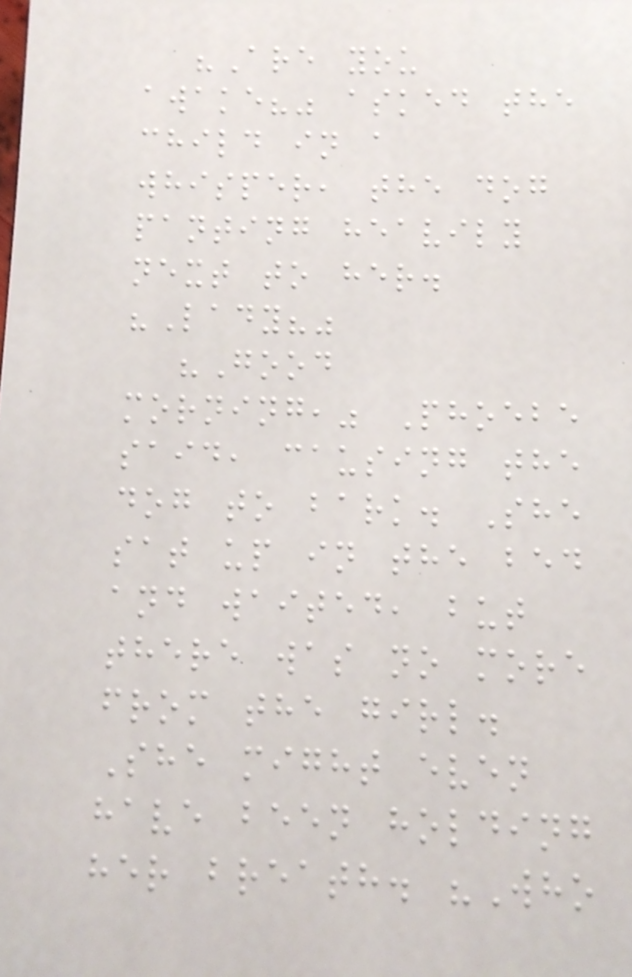"Are you
awake?" asked the
child in a
whisper, the dog
panting heavily
next to her.
"Lady?"
"Good
morning," Phoebe
said, causing the
dog to bark. She
sat up in the bed
and waited, but
there was no more
from the girl.
She might even
have been holding
her breath. "Who
